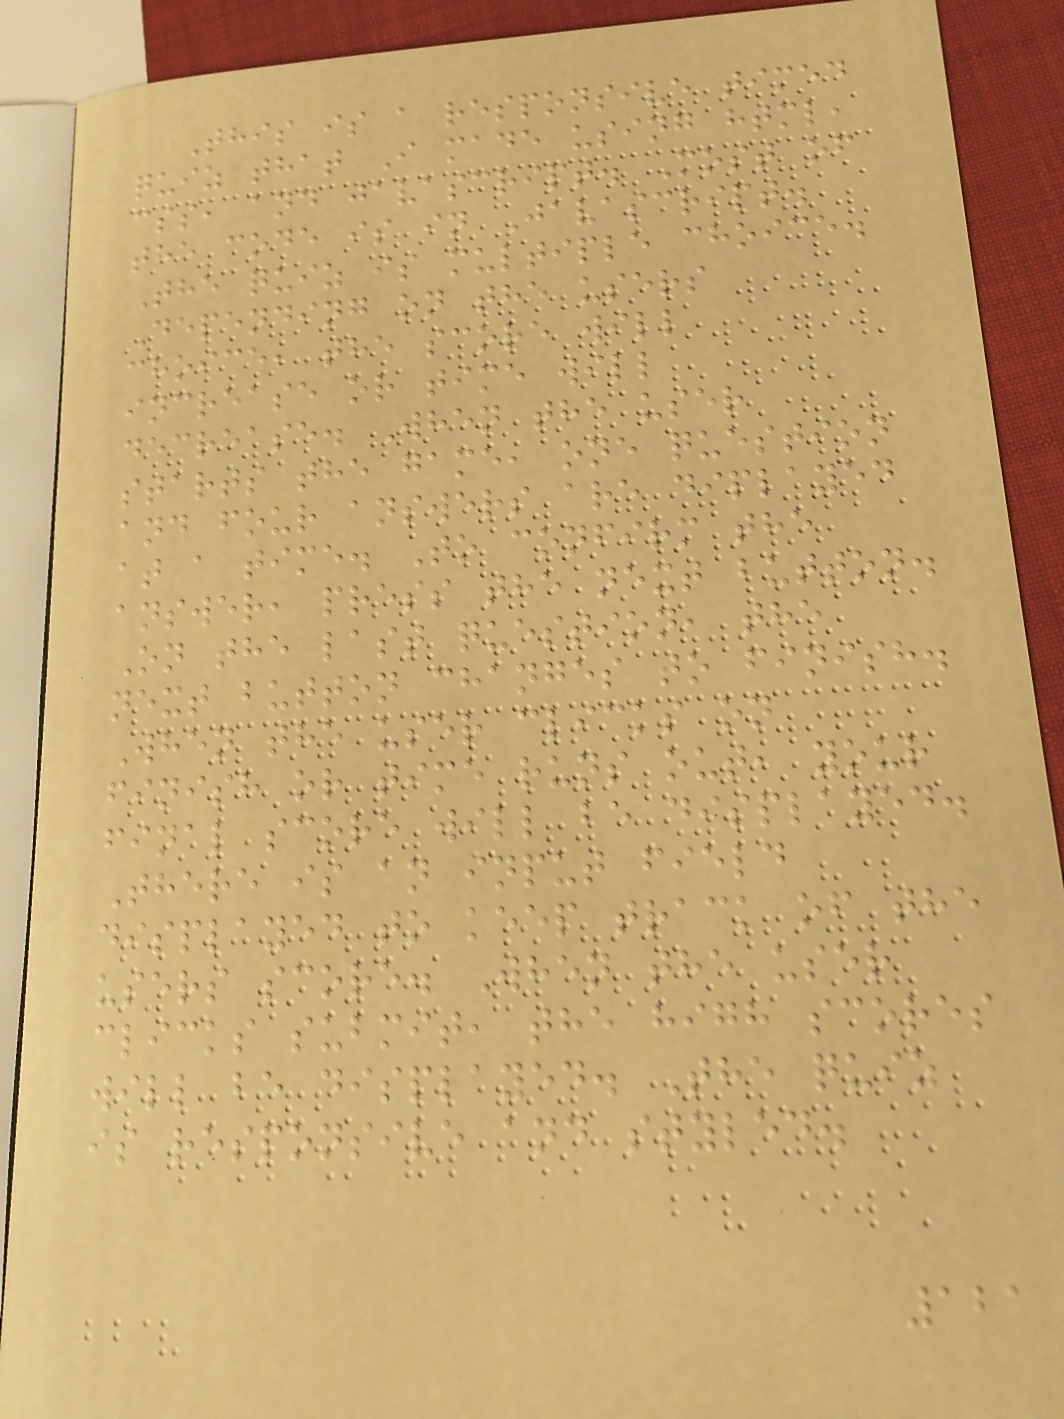This is a responsive timed
quiz that I made using html,
css, and javascript. Most of
the code is in Javascript.
The quiz is multiple choice.
Depending on the users
choice, the score will
increase or time will
decrease. When the user
starts the game, one question
and four answers are diplayed
at a time. To confirm the
answer, press the next button.
On the last question, the
next button changes to finish.
When the user clicks on
finish or time runs out, your
final score will be displayed.
There is an input field
displayed to keep track of the
users score. When the user
clicks submit, the high scores
will be displayed. The quiz
is responsive and styled.
121
